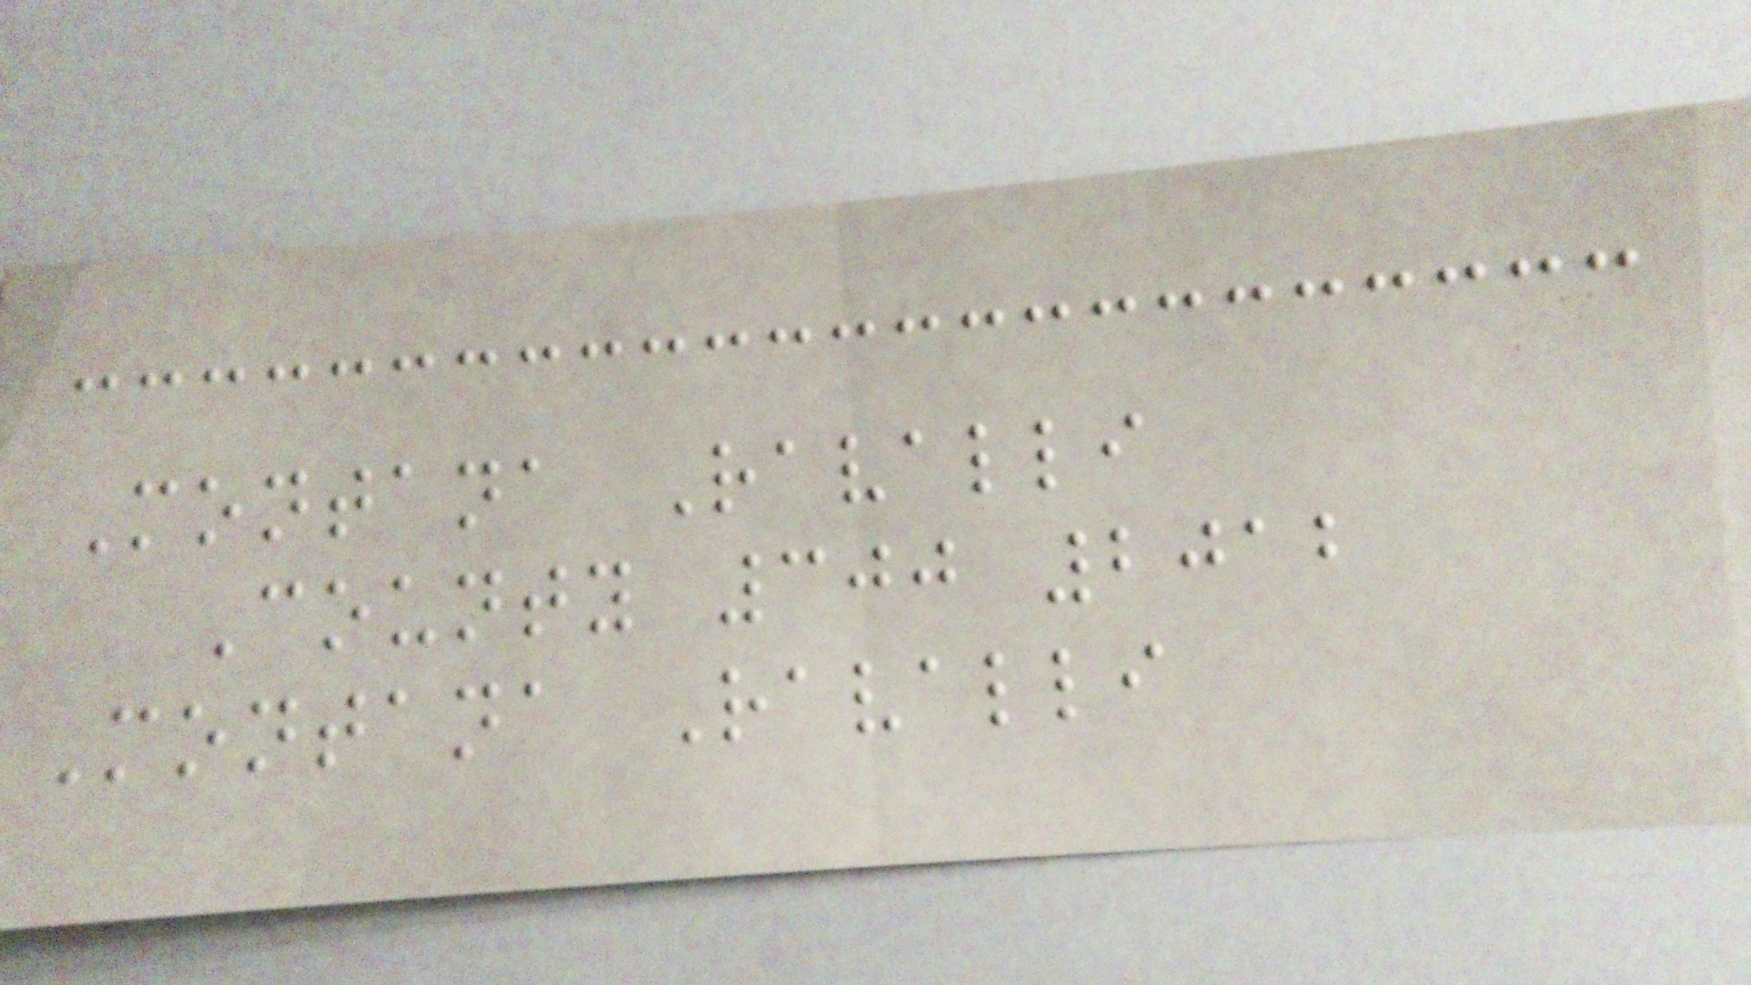Montana Ravalli
County 300 2012
Montana Ravalli
